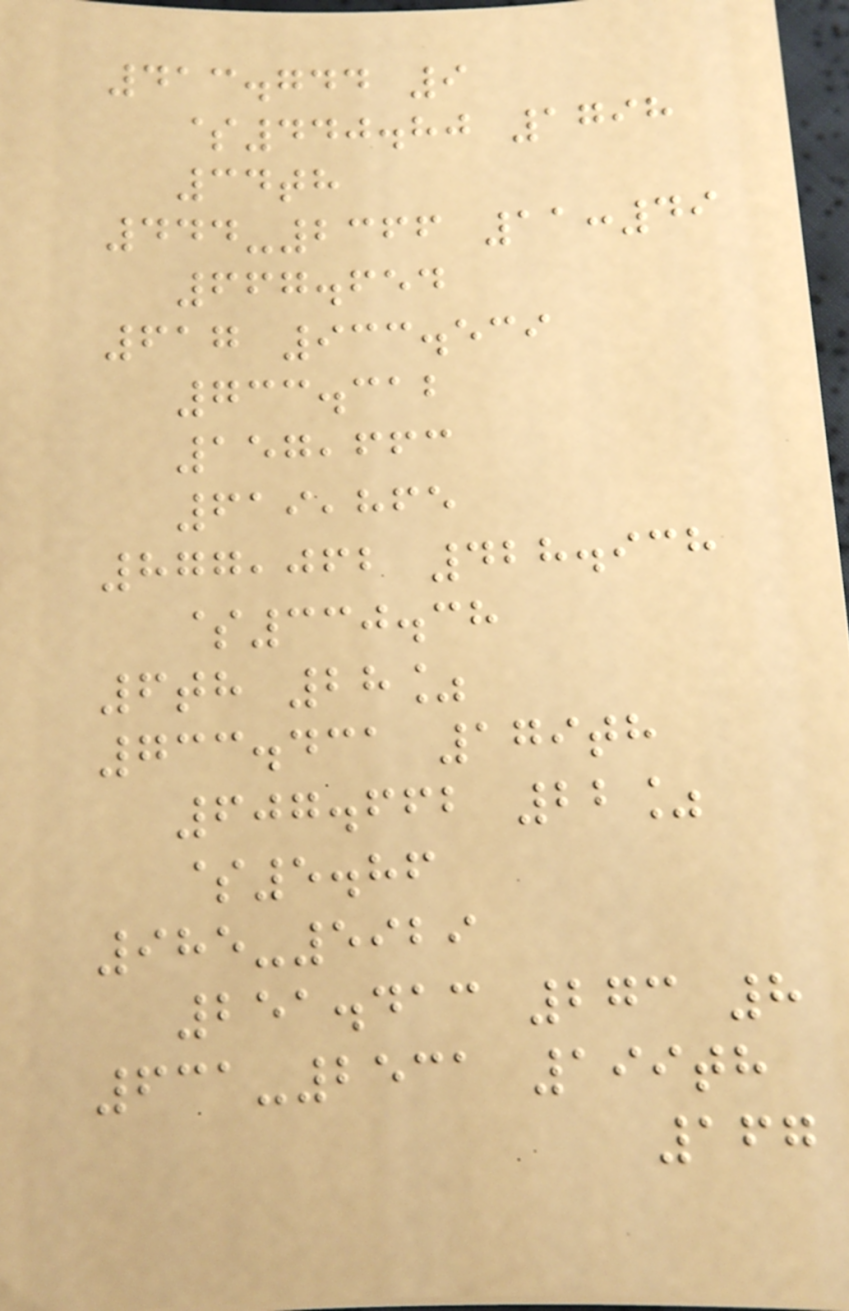413.744 9
$440.80 1798
34th
444-2366 11:49
667.654
617 933.539
733.312
157,663
619,865
877,062 428.938
$330.38
6th 28%
733.431 179th
607.662 22%
$5.86
985-5929
251.413 273 8
631-2531 199th
167
